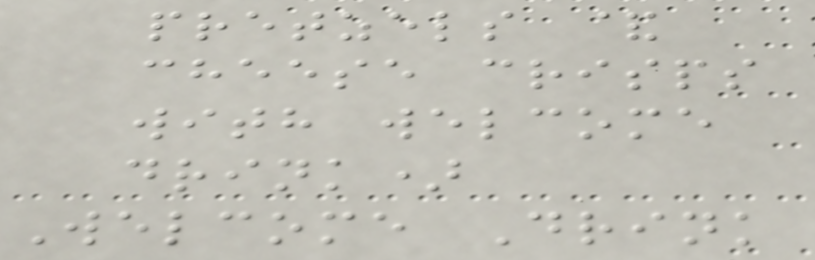pretzels &
cheese crisps
with welcome
drink)
Welcome Drink
